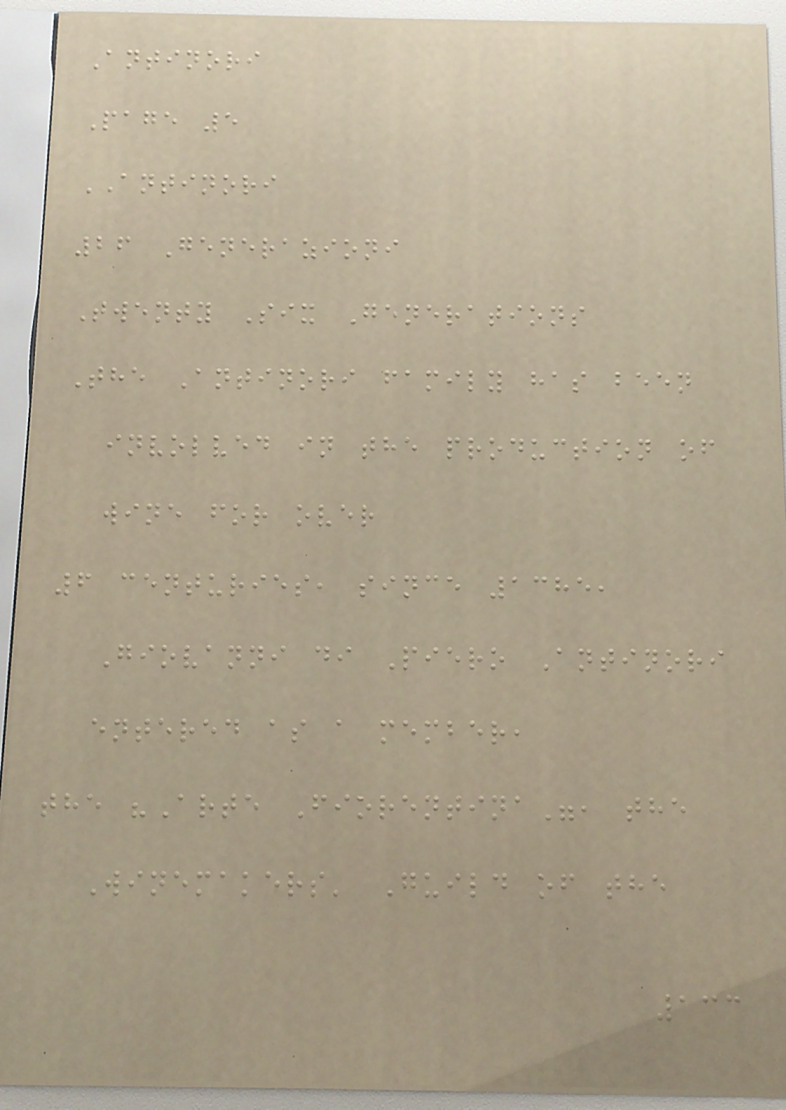Antinori
Page 5
ANTINORI
26 Generazioni
Twenty Six Generations
The Antinori family has been
involved in the production of
wine for over
6 centuries, since 1385,
Giovanni di Piero Antinori
entered as a member,
the "Arte Fiorentina", the
Winemakers' Guild of the
133
